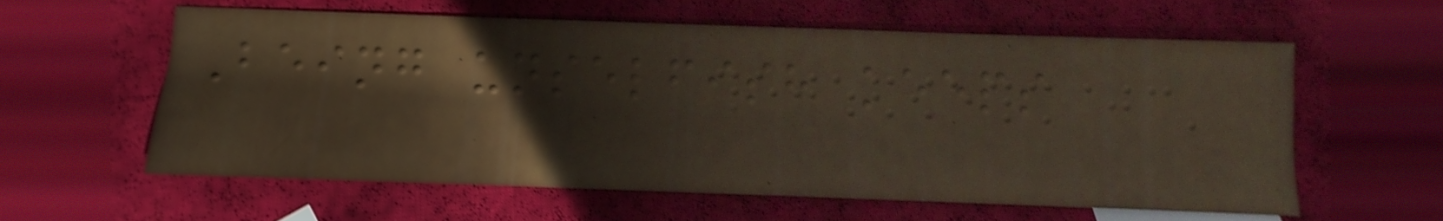Being unselfish keeps
